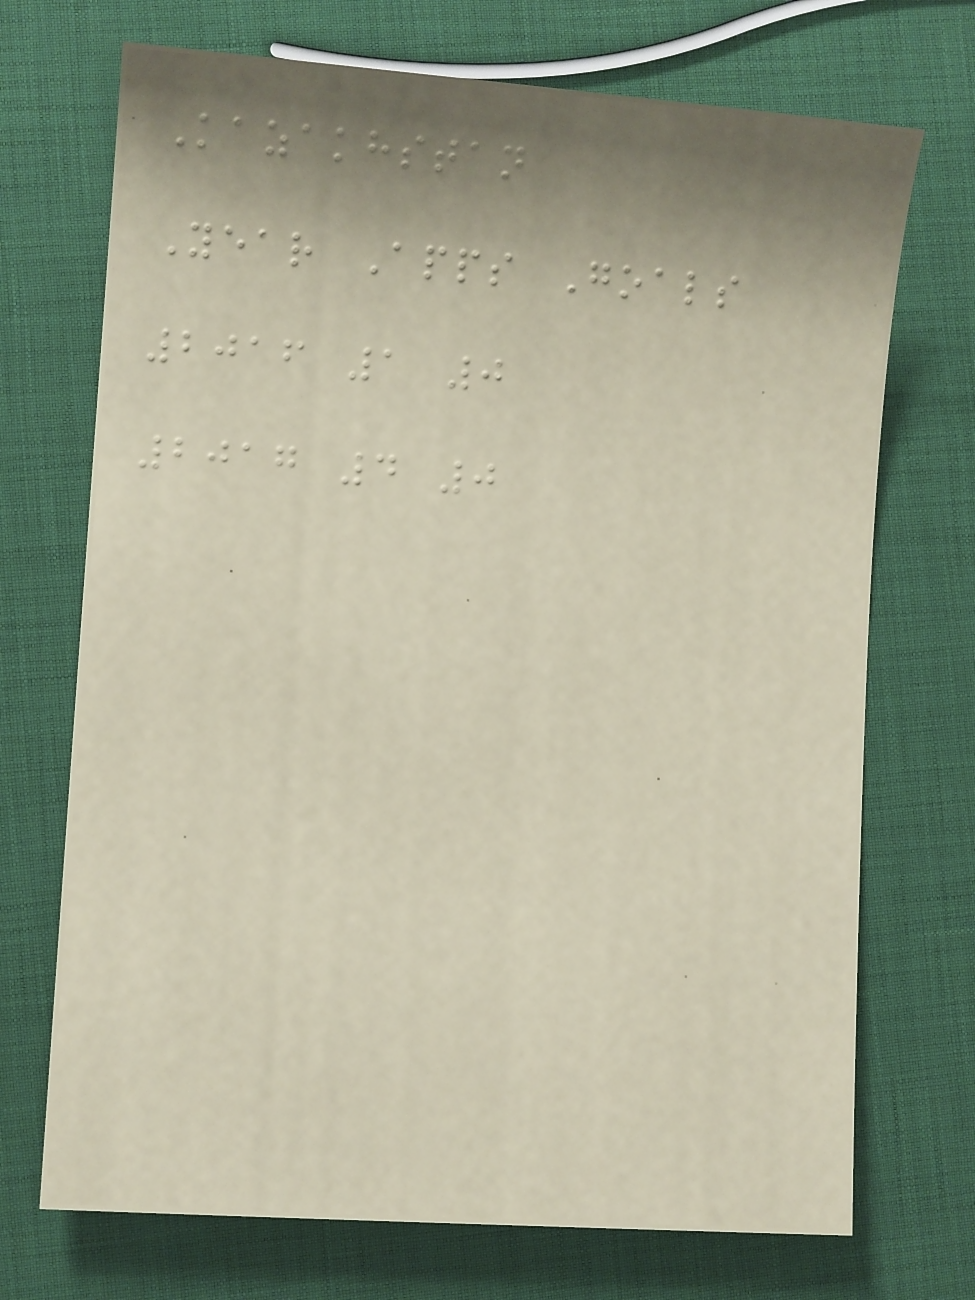Kazakhstan
Year Apps Goals
2016 1 0
2017 4 0
